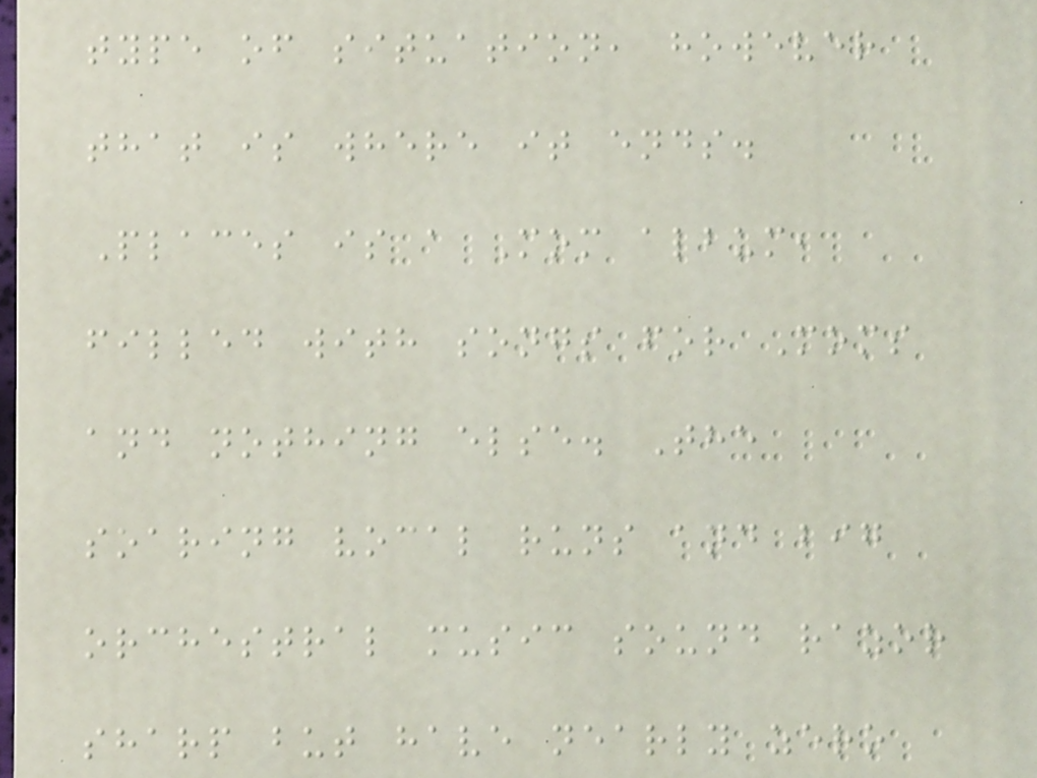type of situation, however
that is where it ends.
Places is a Mom album,
filled with songs for Moms
and nothing else. The
soaring vocal runs and big
orchestral music sound razor
sharp but have nearly zero
